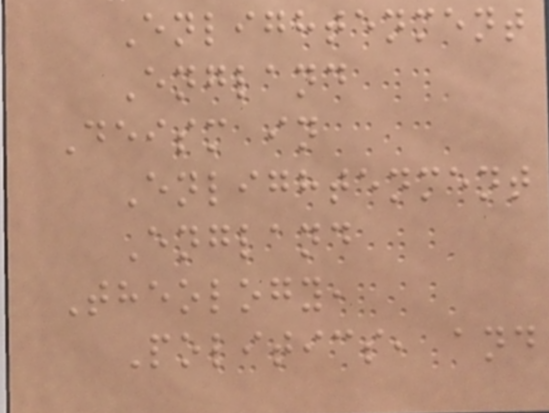Enlightenment
England
Deism in
Enlightenment
England
Theology,
Politics, and
